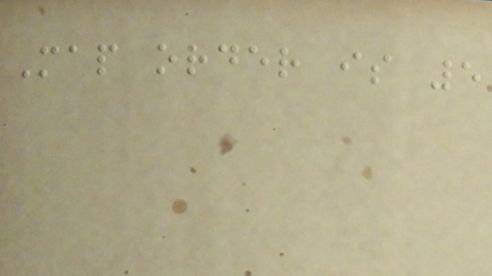Map order is 5
